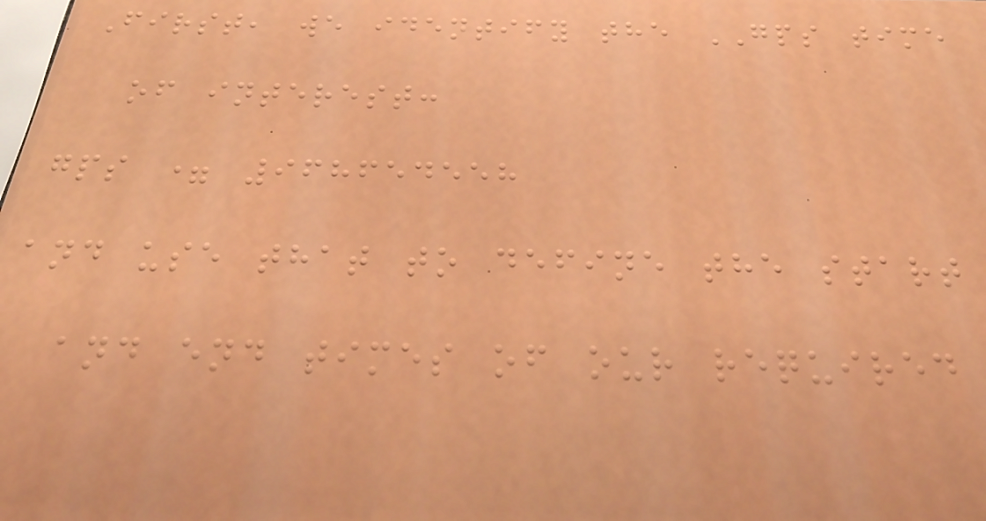First, we identify the GPS time
of interest:
gps = 968654558
and use that to define the start
and end times of our required
